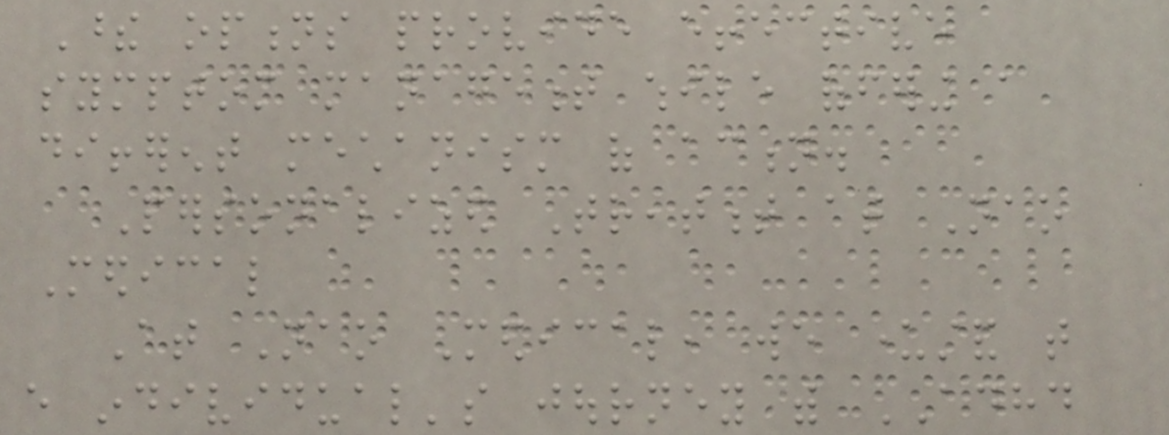These options provide effective
symptom management while offering a
different mechanism of action.
Personalized Treatment at Nao
Medical
At Nao Medical, we understand that
every individual's journey with ADHD
